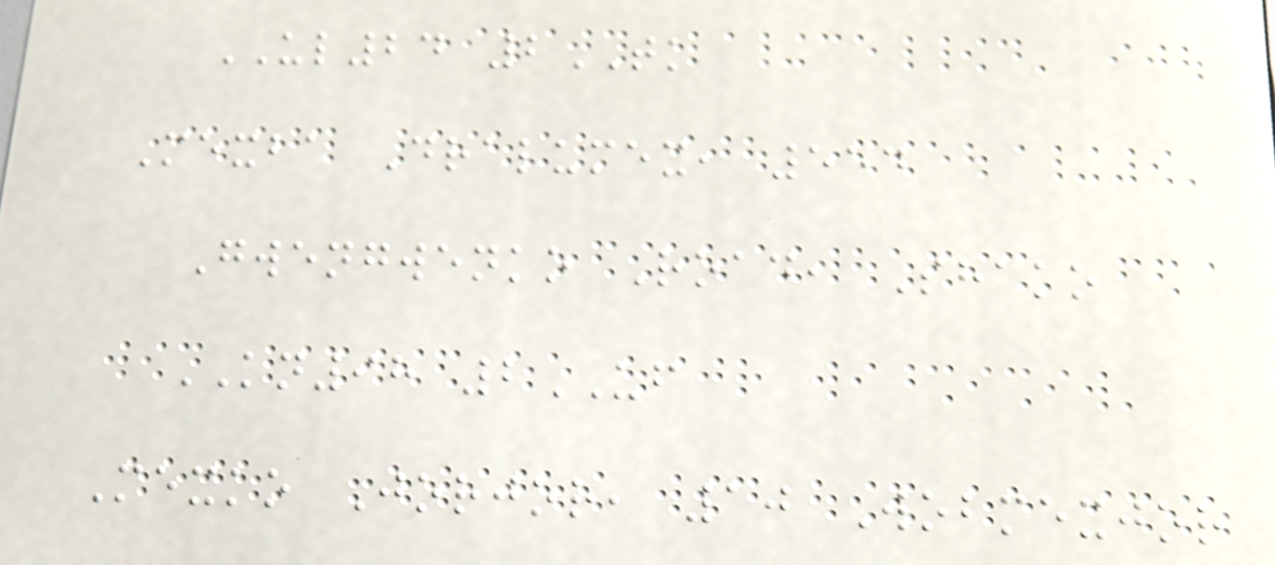UL24 2TK
Mexba Dralumex, 554
Gwengwenko Road, Shako
KN98 2UF
Mexko Jorjor, 10 Wobmexjor
